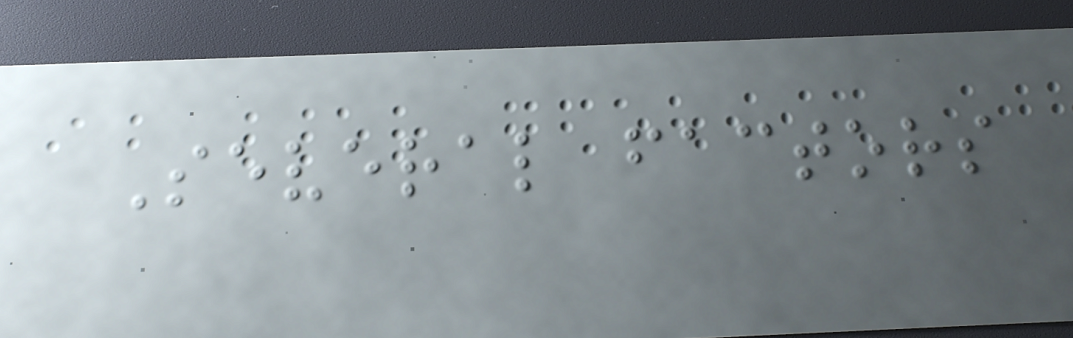Several factors
